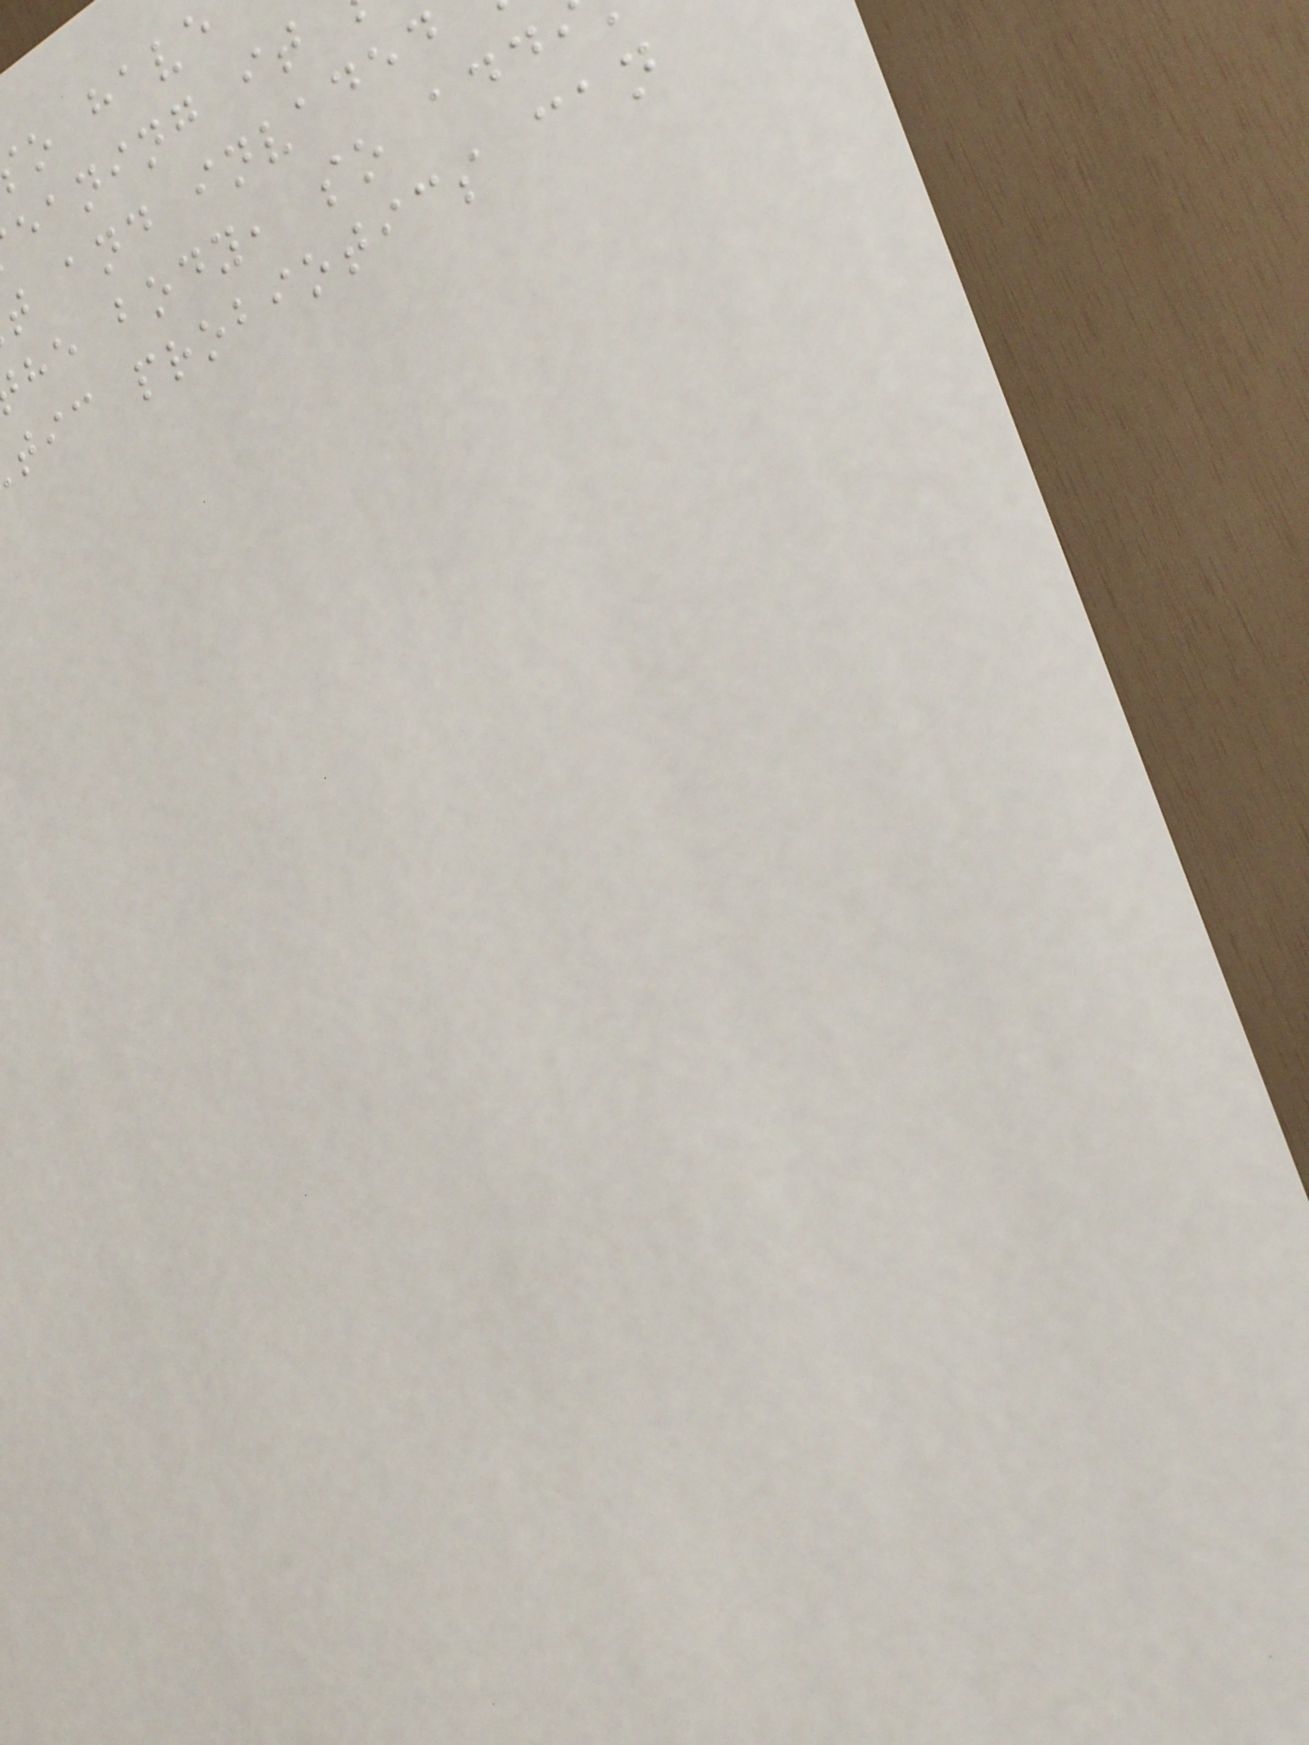eaning it
t and invaded
he body, so add
tic probiotics can
